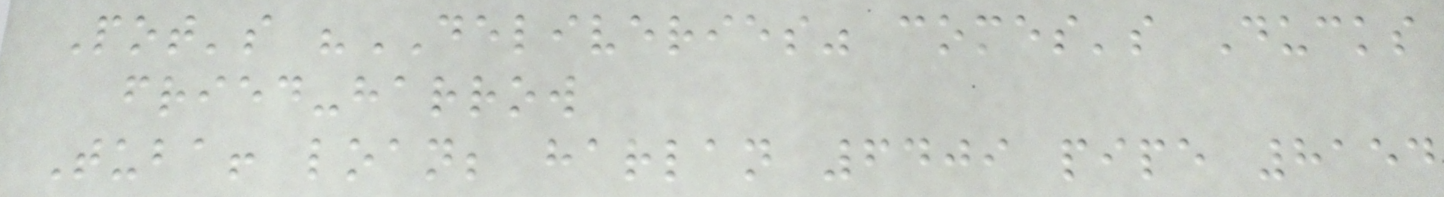Pot's "DELIVERIES" comes's Ducks
fried-harrow
Tuba! loan; harlan 6409 pipe 8154
